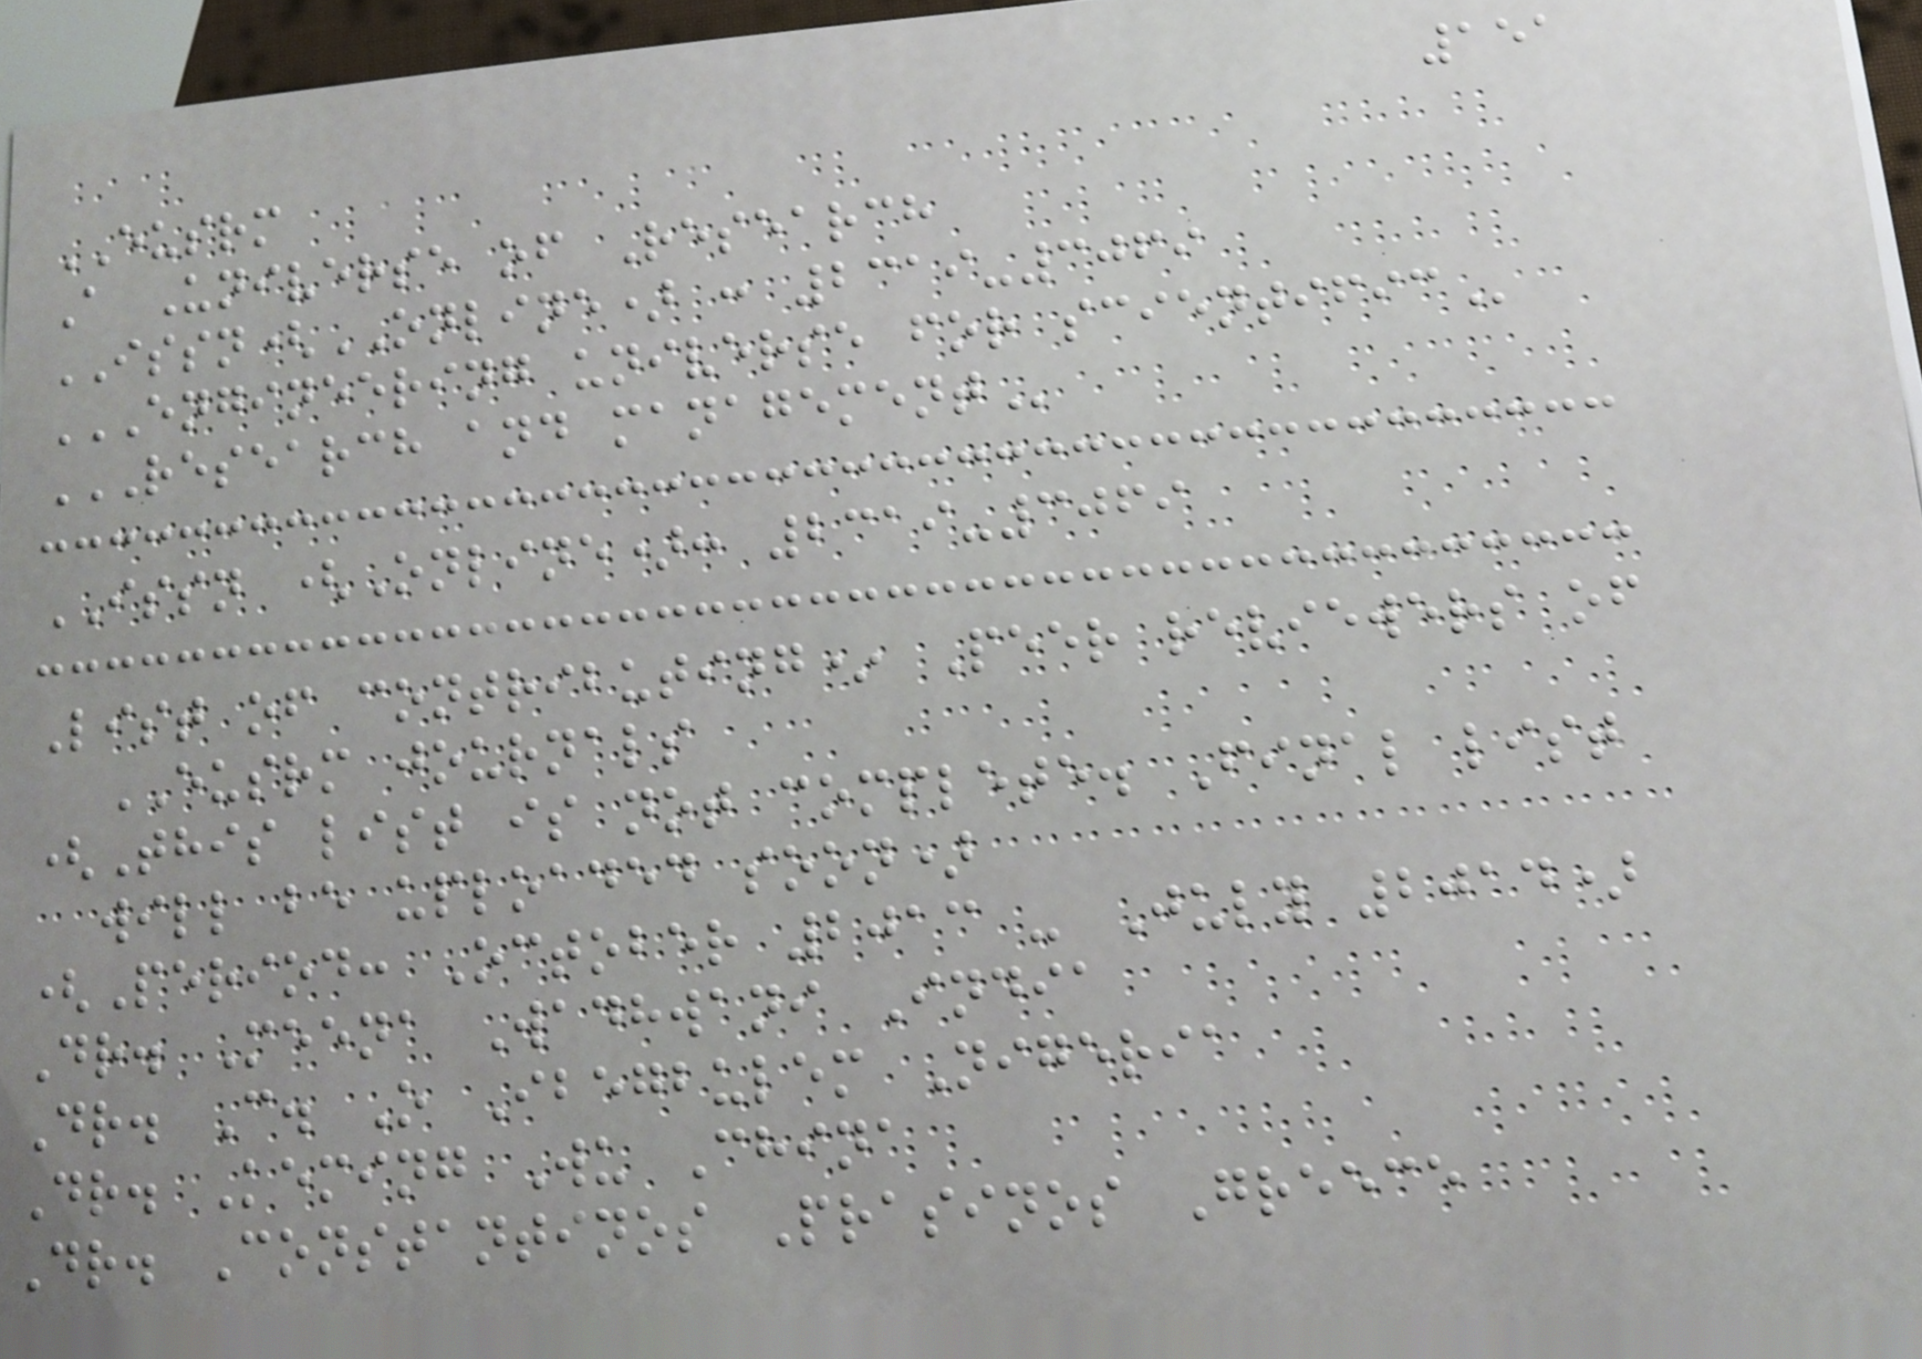151
EUSRM
A Universe of Research
ISSN(ONLINE) : 2319-3069
ENGINEERING UNIVERSE FOR SCIENTIFIC
RESEARCH AND MANAGEMENT
ISSN (Online): 2319-3069
List of contributing* Peer reviewers of
EUSRM journals
(This list is not complete. Final list
will be uploaded soon)
(Period: October 2013 - July 2014)
Dr. Meena Wadhwani India
Dr. C. O Ibegbulem Nigeria
Dr. Keming Wu China
Dr. Constantinos Prasinos Greece
